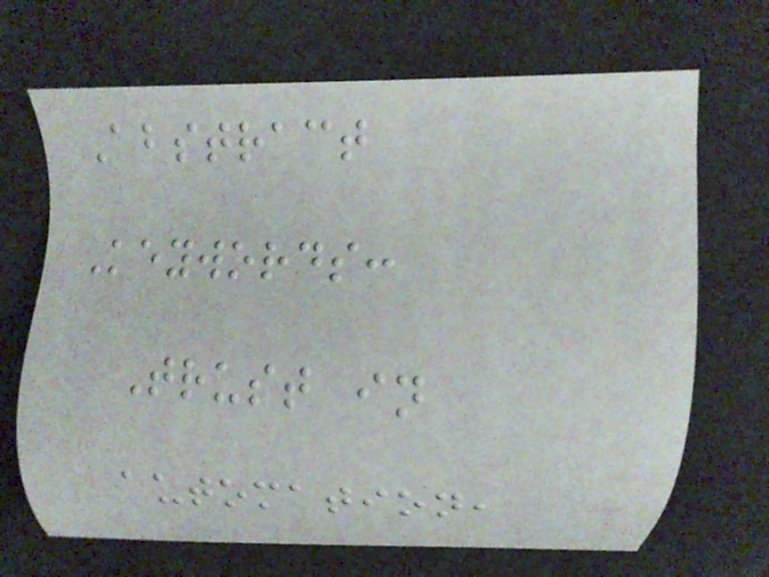Abstract
Keywords:
Trust in
automation,
